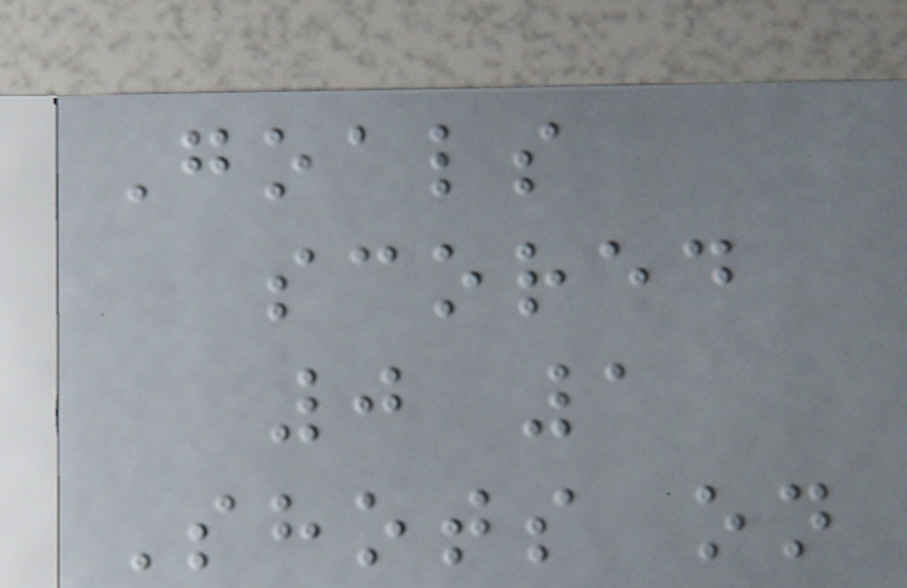Goals
scored
0 1
Shots on
